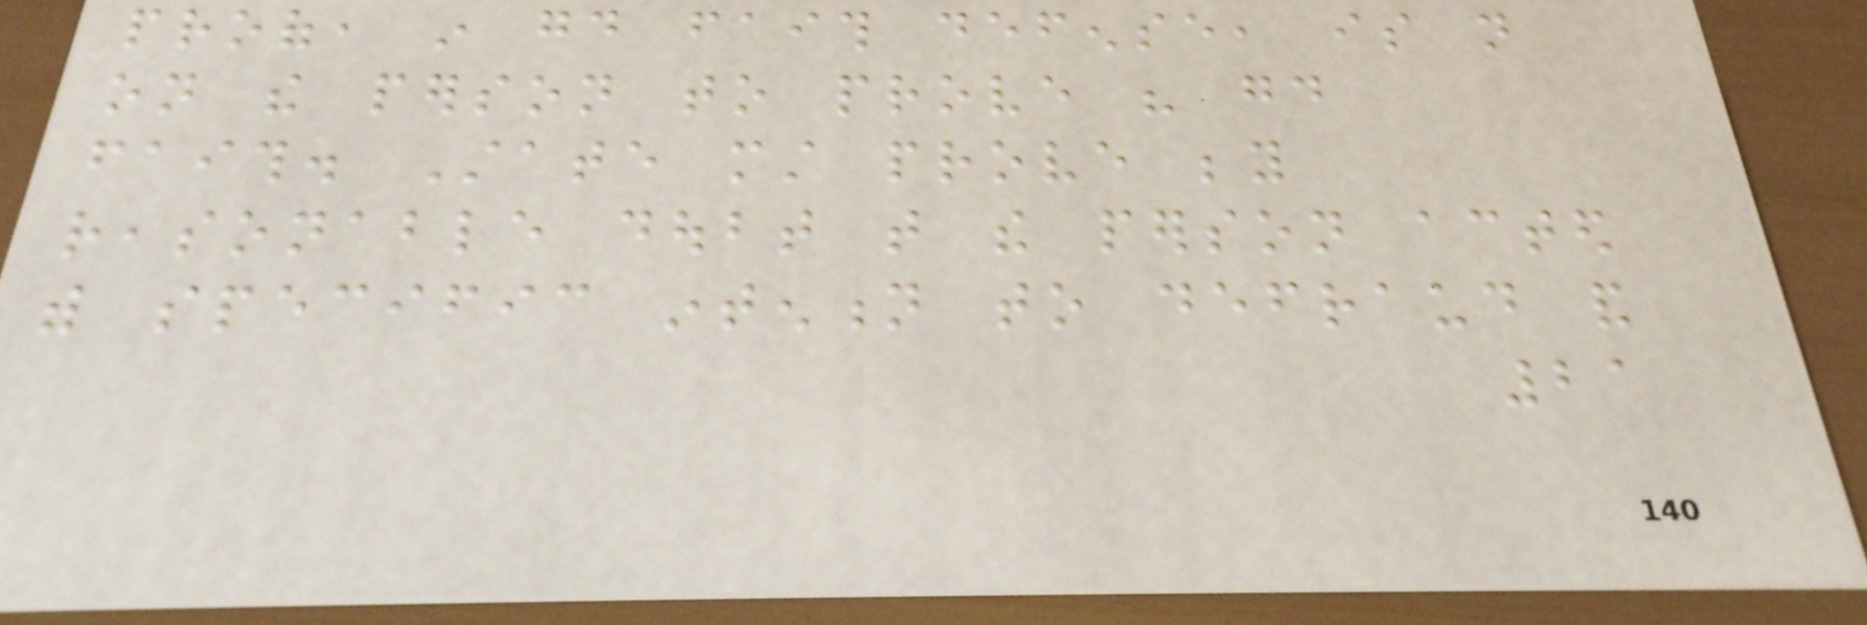proof, in good faith defense, is not
on the person to prove his good
faith. State must prove beyond
reasonable doubt that the person acted
with specific intention to defraud and
21
